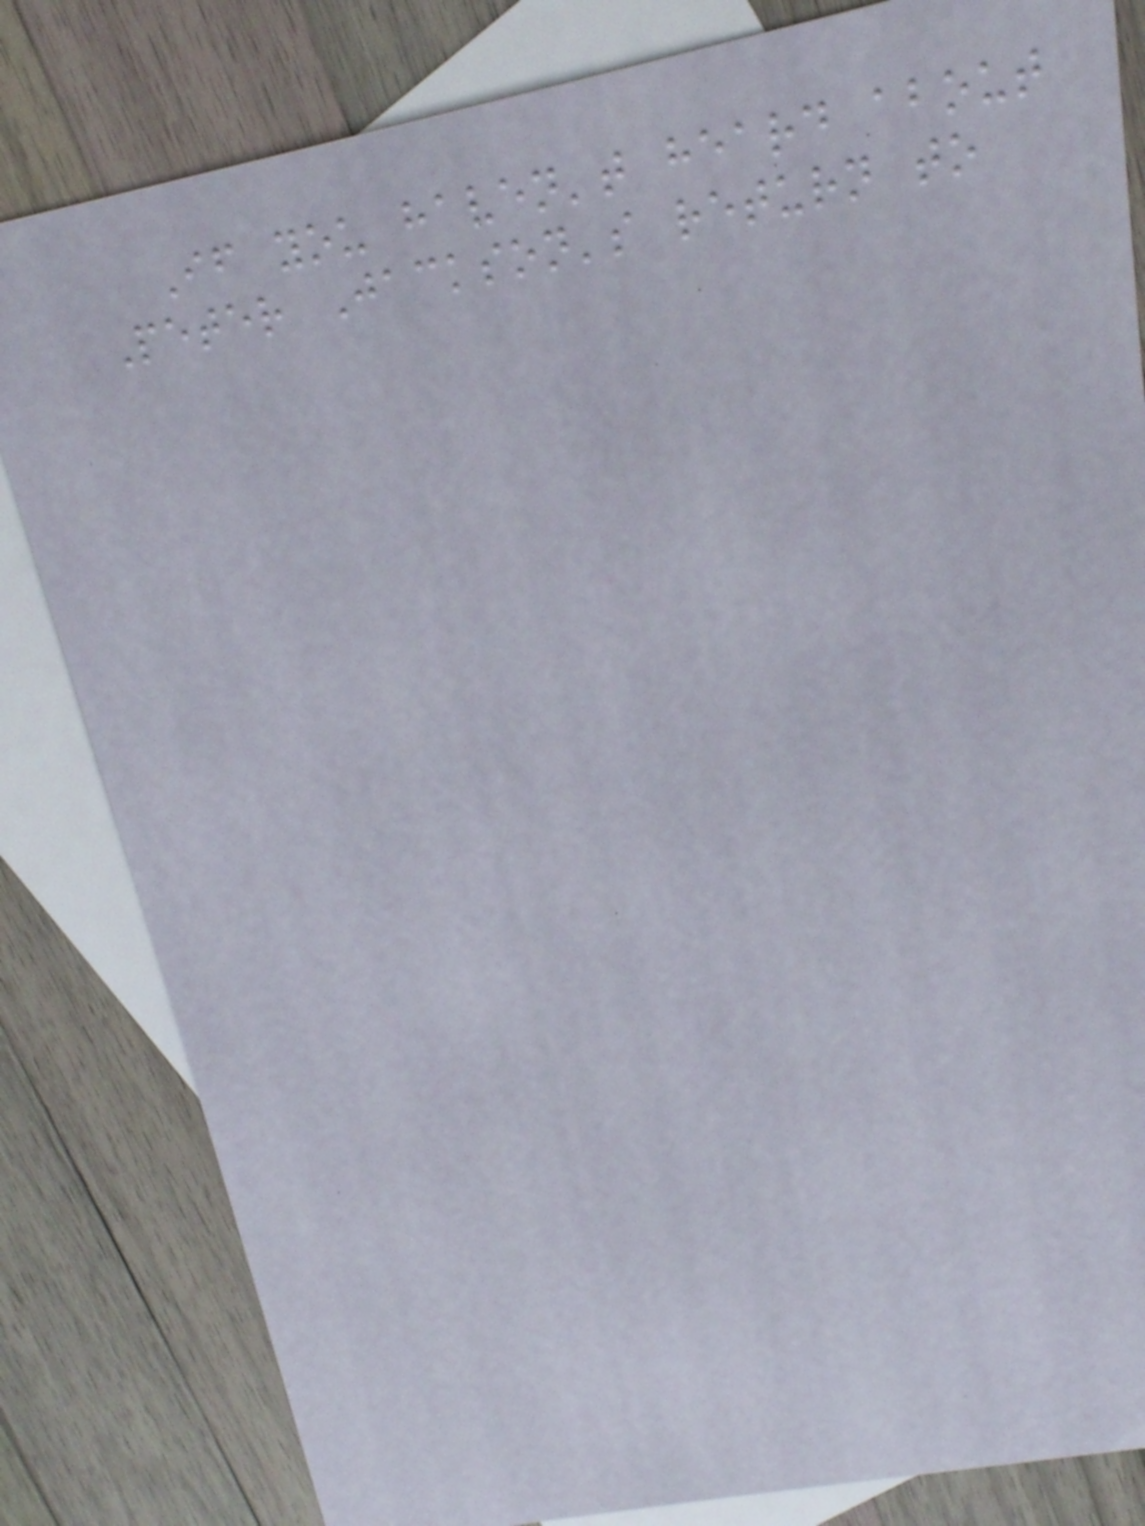If you haven't heard about
Peter Jackson's return to
